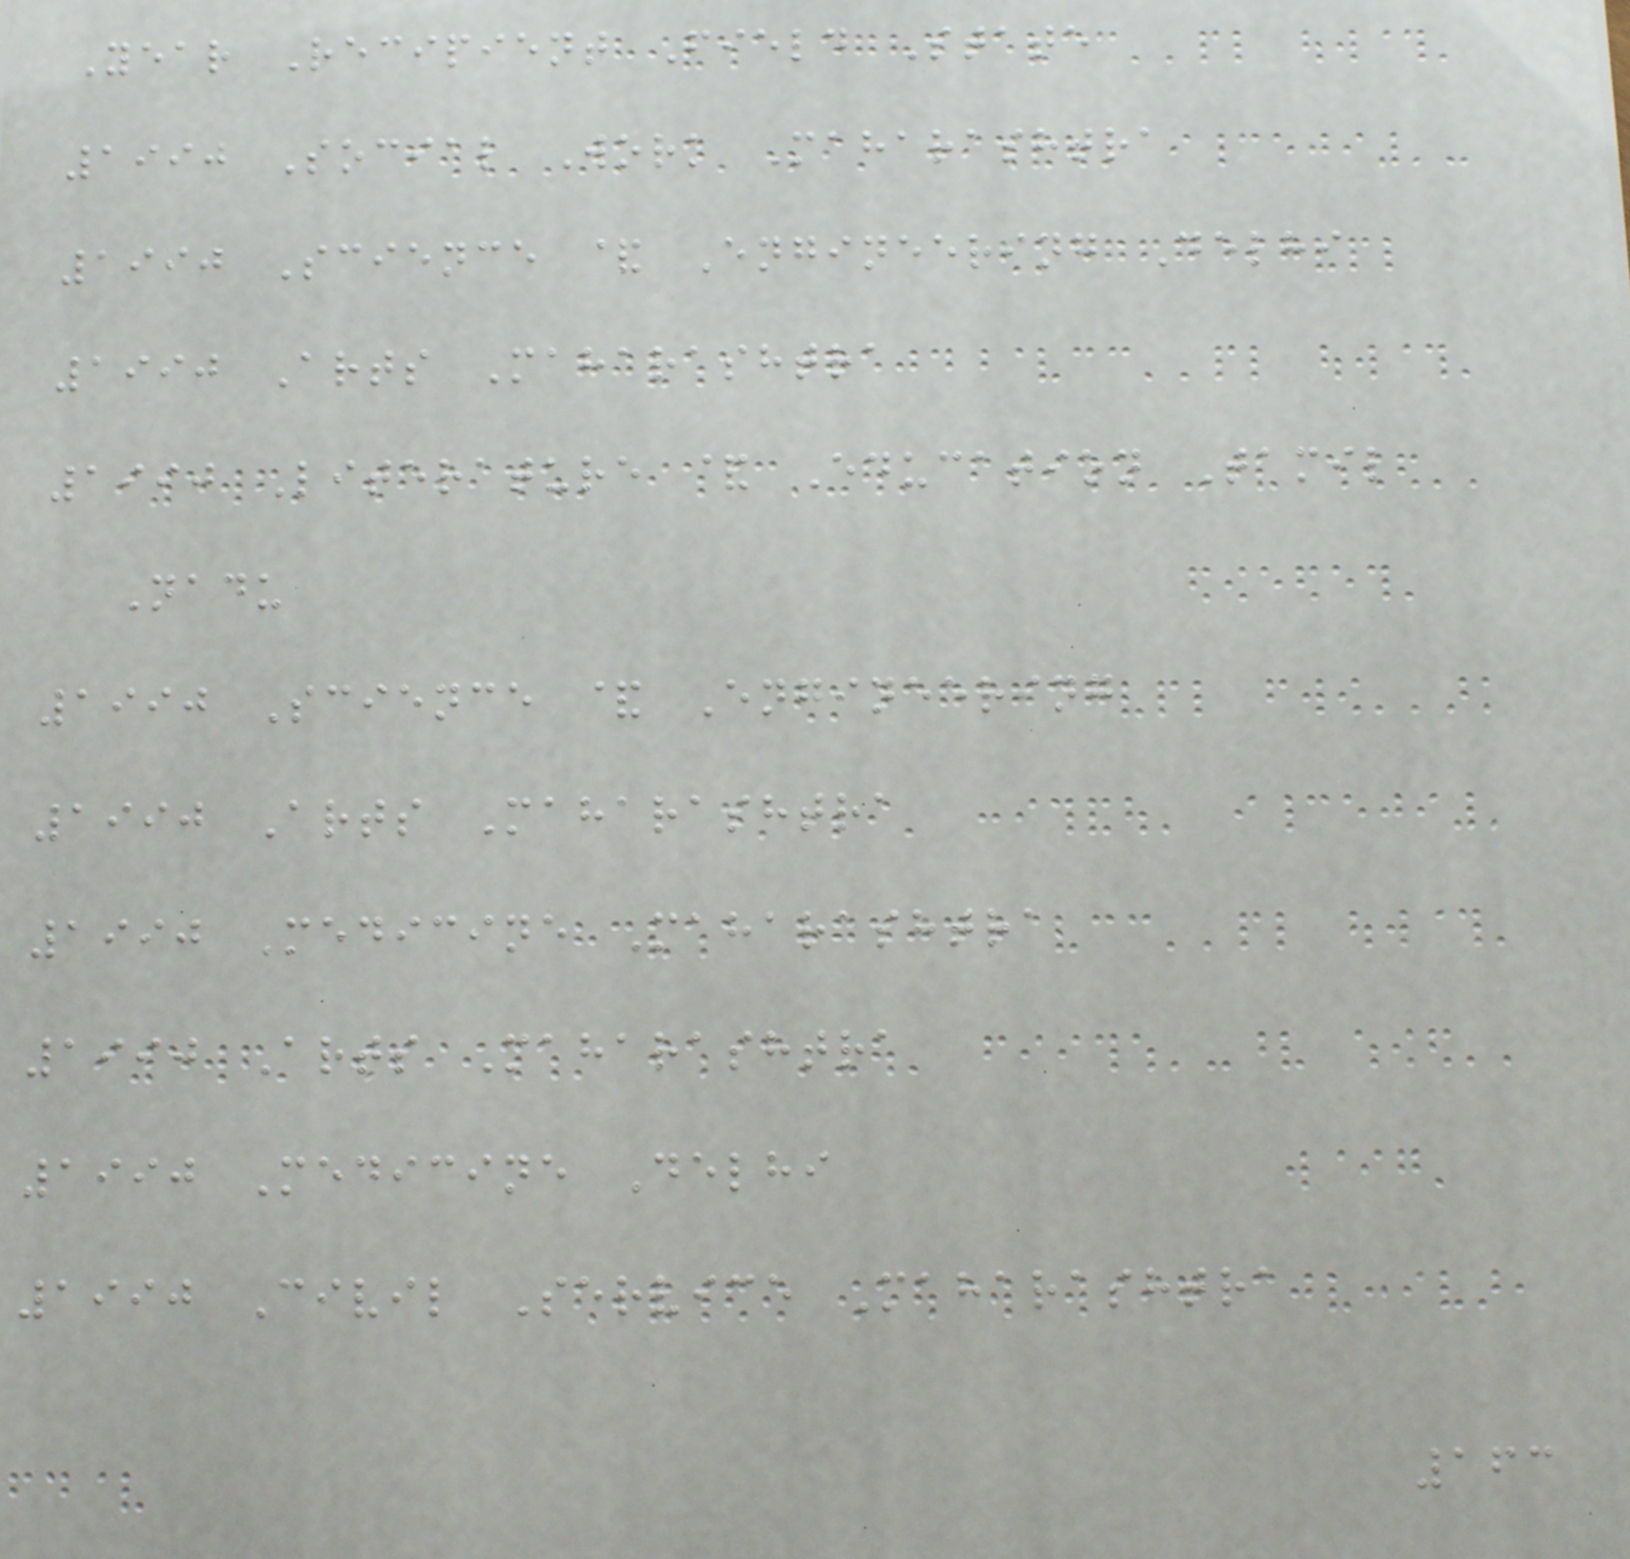Year Recipient Field State
1990 Social Work Maharashtra
1990 Science & Engineering Delhi
1990 Arts Maharashtra
1990 Literature & Education Tamil
Nadu
1990 Science & Engineering
1990 Arts Maharashtra
1990 Medicine Maharashtra
1990 Arts Maharashtra
1990 Medicine Delhi
1990 Civil Service Maharashtra
163
